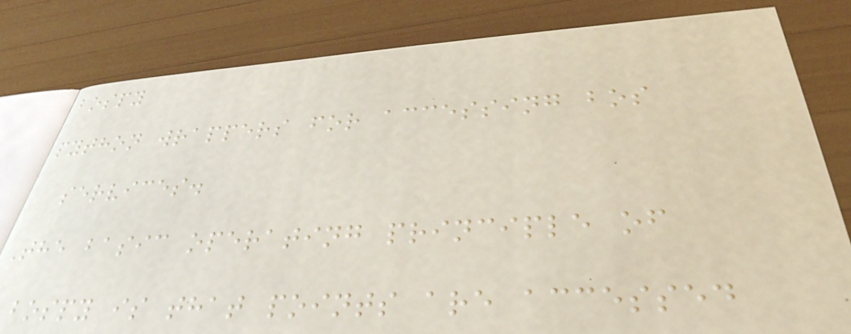bospy
python wrappers for accessing bos
services.
The basic operating principle of
bospy is that points are accessed
